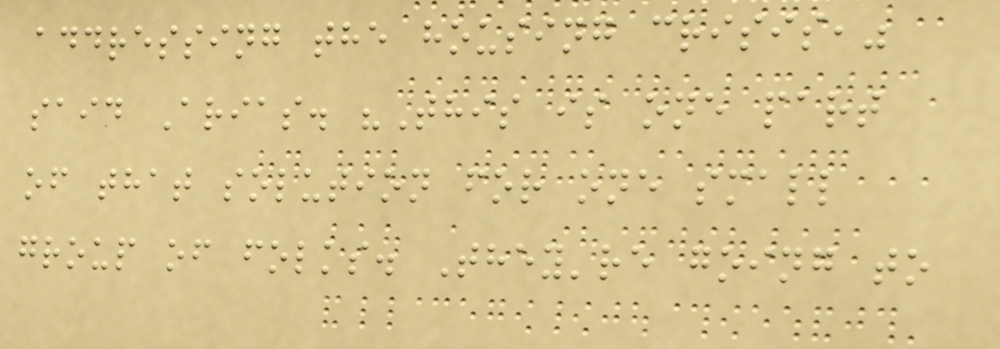addressing the housing crisis,"
said Arias. "This is one part
of that solution for one small
group of folks. They're going to
